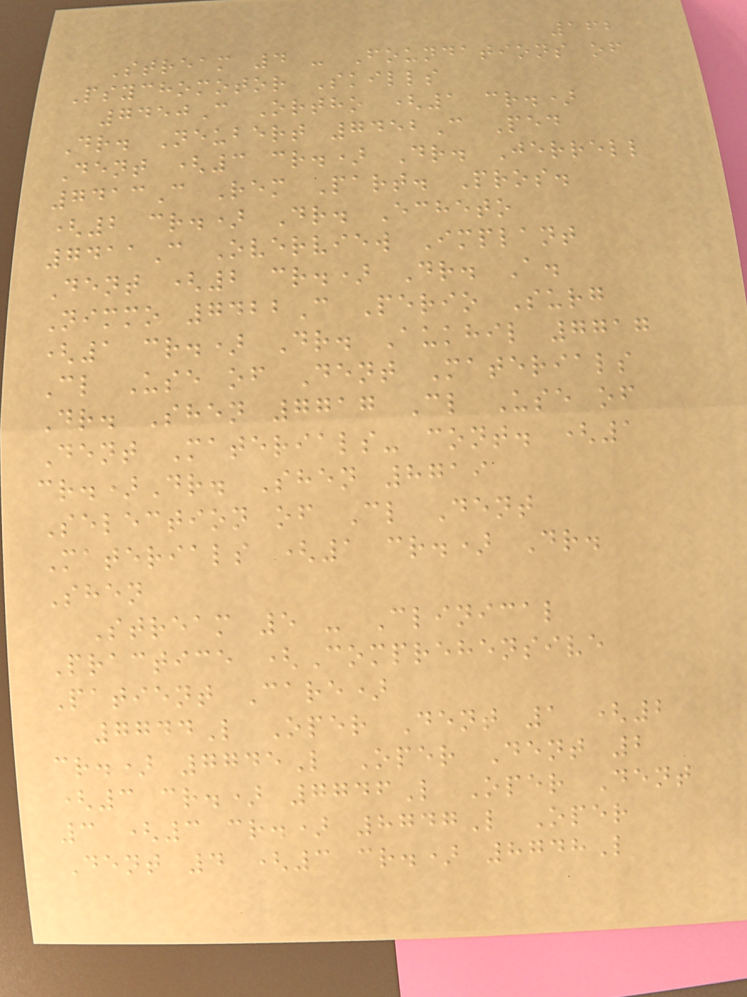162
Stream 4 - Foundations of
Psychomotor Skills
7450C Ortho (1 cr.)
Dr. Neubert 7452C Ped
Dent (3 cr.) Dr. Jerrell
7413C Rem Part. Pros.
(2 cr.) Dr. Echeto
7411C Overview Implant
Dent (2 cr.) Dr. A.
Nimmo 7422C Perio Surg
(1 cr.) Dr. Aukhil 7717
Cl Use of Dent Materials
Dr. Shen 7717 Cl Use of
Dent Materials- cont. (1
cr.)Dr. Shen 8719
Selection of Cl Dent
Materials (1 cr.) Dr.
Shen
Stream 5 - Clinical
Practice (Comprehensive
Patient Care)
7744L Oper Dent 1 (2
cr.) 7745L Oper Dent 2
(3 cr.) 7746L Oper Dent
3 (3 cr.) 8747L Oper
Dent 4 (3 cr.) 8748L
